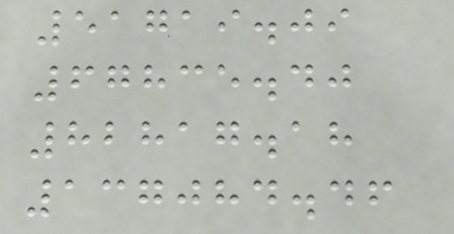51719.09
67835.40
82817.18
137084.46
